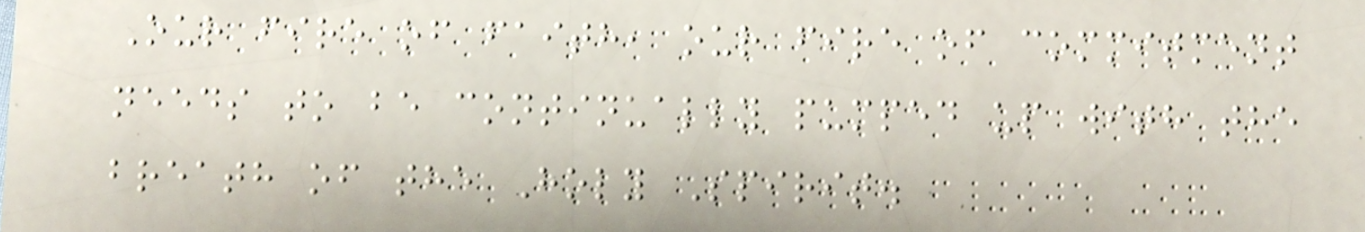Our fire of faith, our fire of commitment
needs to be continually pumped up with the
breath of the Holy Spirit.
